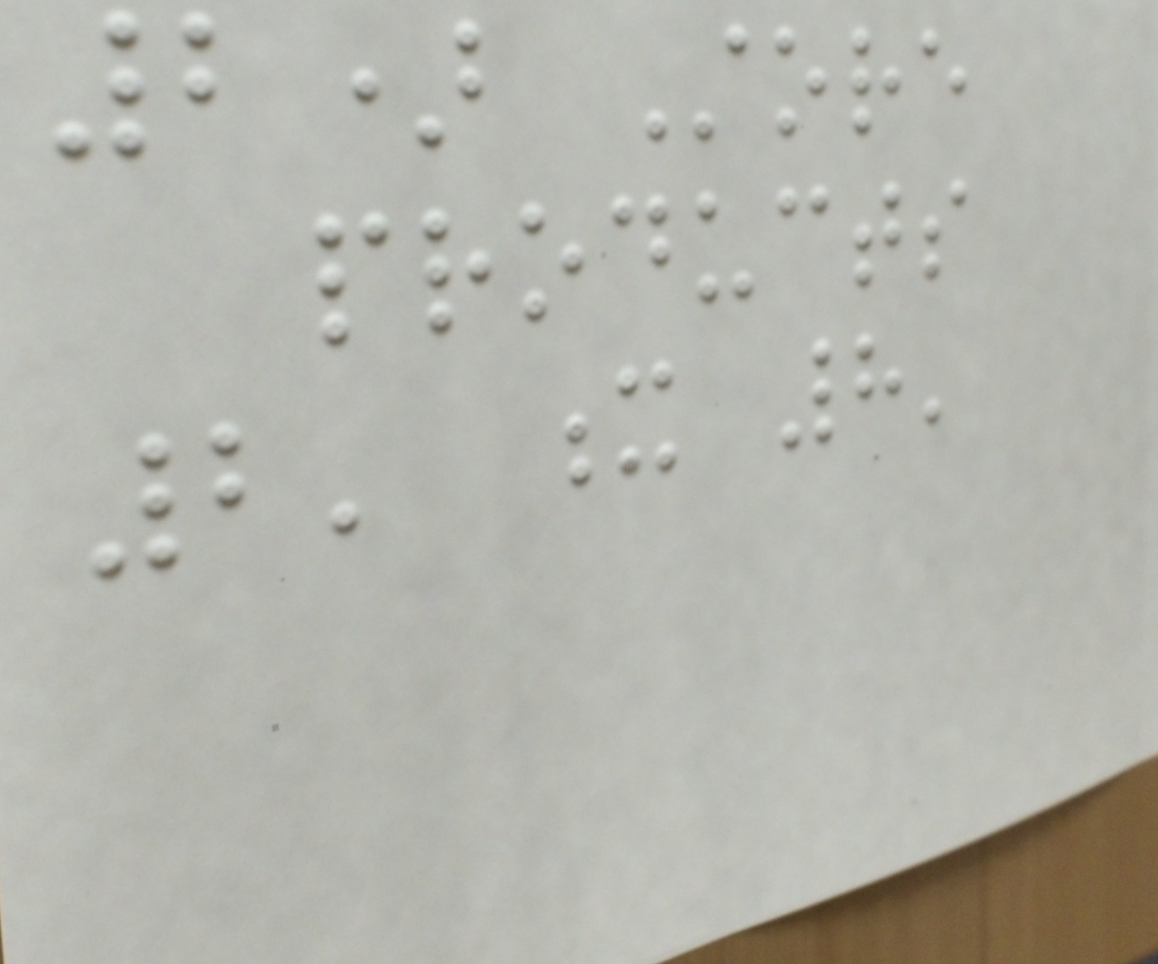2) Store
products
2' x 8'
